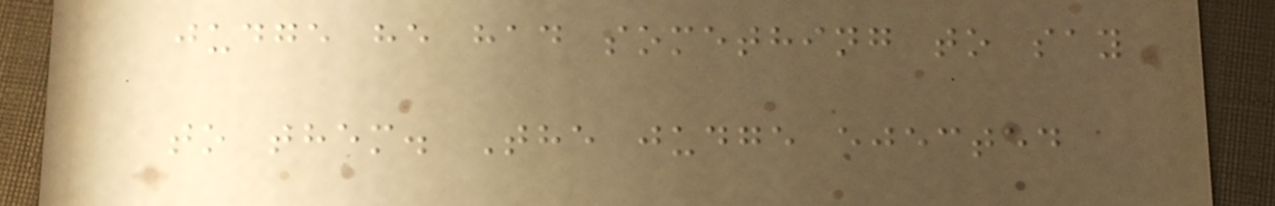judge he had something to say
to them. The judge ejected
